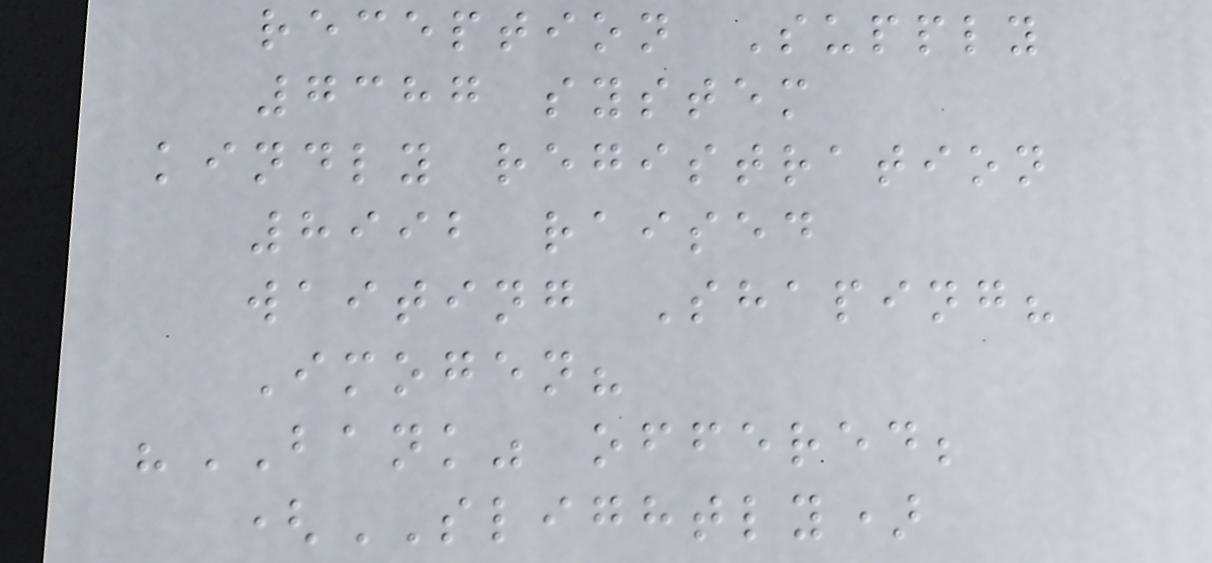reception Supply
7387 system
kindly registration
8992 raised
waiting Shaping?
Imogen?
"BANK" offered;
(SLIGHTLY)
